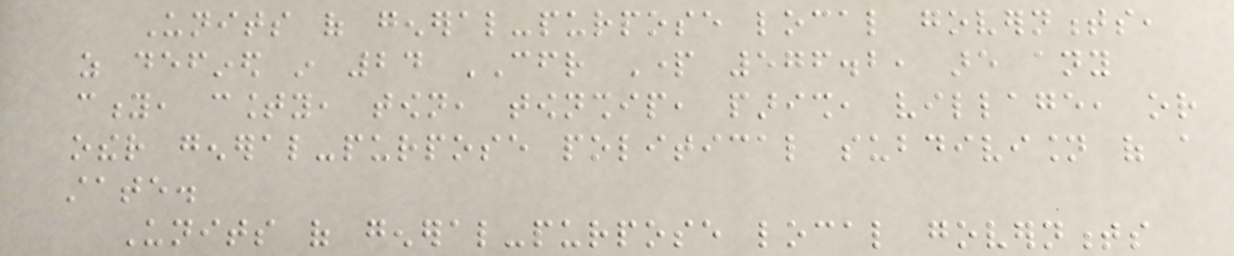Units of general-purpose local governments,
as defined in 24 CFR Part 576.2, are any
city, county, town, township, parish, village, or
other general-purpose political subdivision of a
state.
Units of general-purpose local governments
